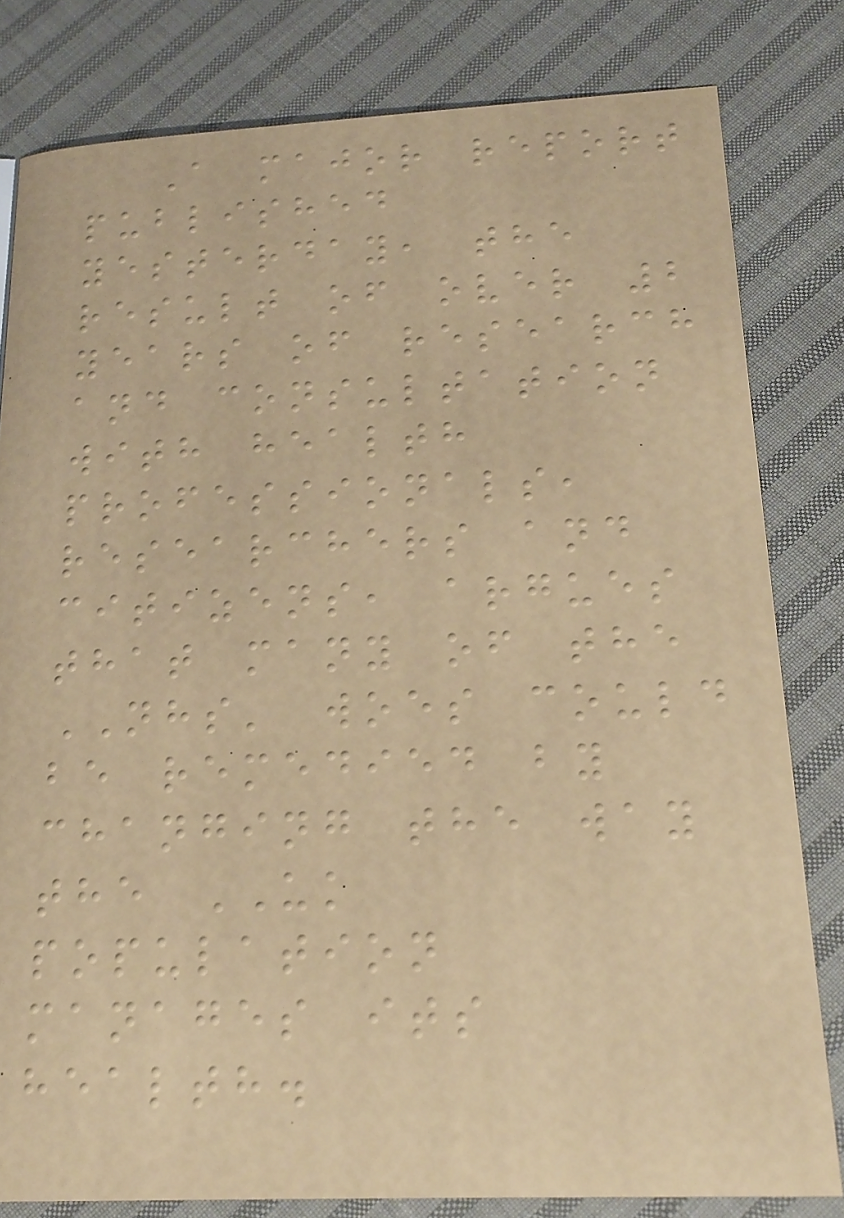A major report
published
yesterday, the
result of over 2
years of research
and consultation
with health
professionals,
researchers and
citizens, argues
that many of the
NHS' woes could
be remedied by
changing the way
the UK
population
manages its
health.
